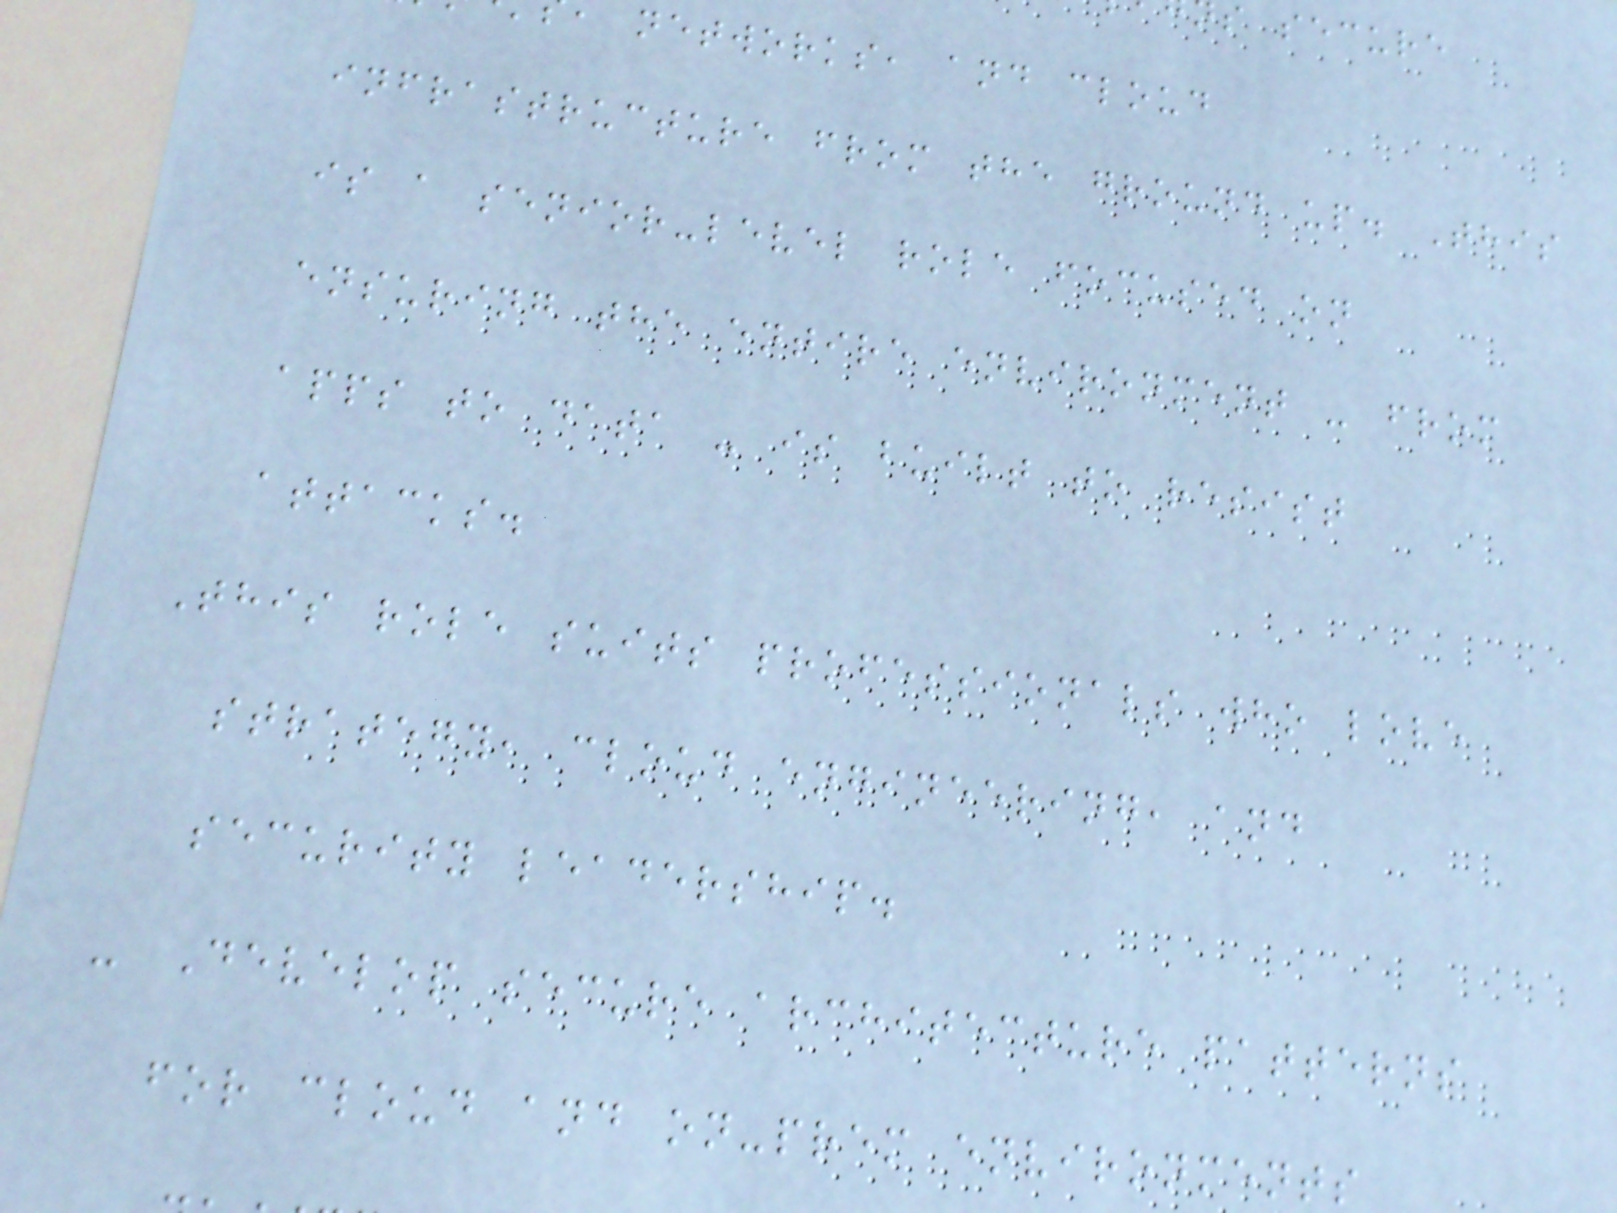networks, and cloud
infrastructure from the ground up. This
is a senior-level role focused on
ensuring the entire environment - from
apps to data - is built to resist
attacks.
This role suits professionals who love
strategy, cloud engineering, and
security leadership.
- Develop secure architecture patterns
for cloud and on-prem environments
